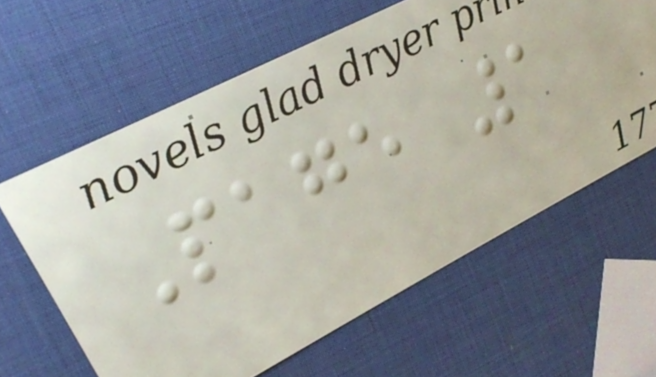Page 1
